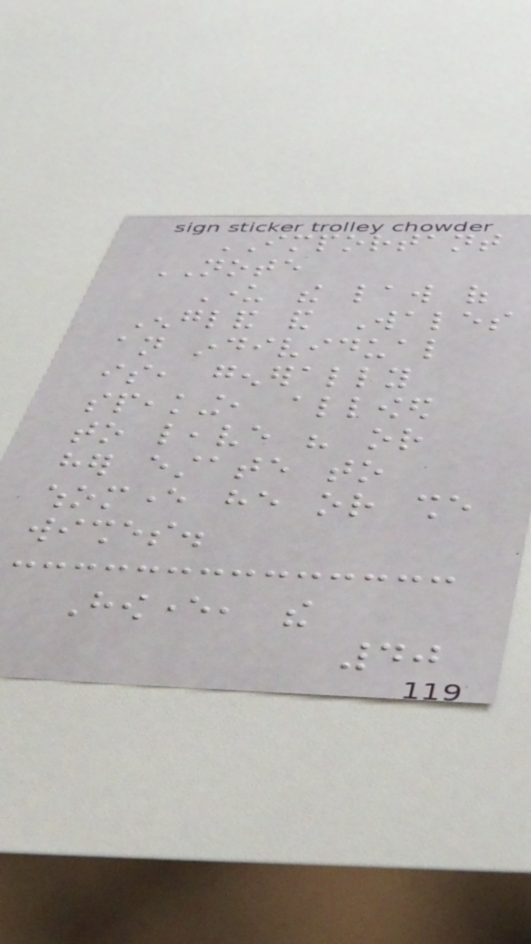IMPORTANT
NOTE
Under the law of
England and Wales
an individual
is, generally
speaking, allowed
to leave his or
her estate to
whomever he or she
wishes.
However, the
40
